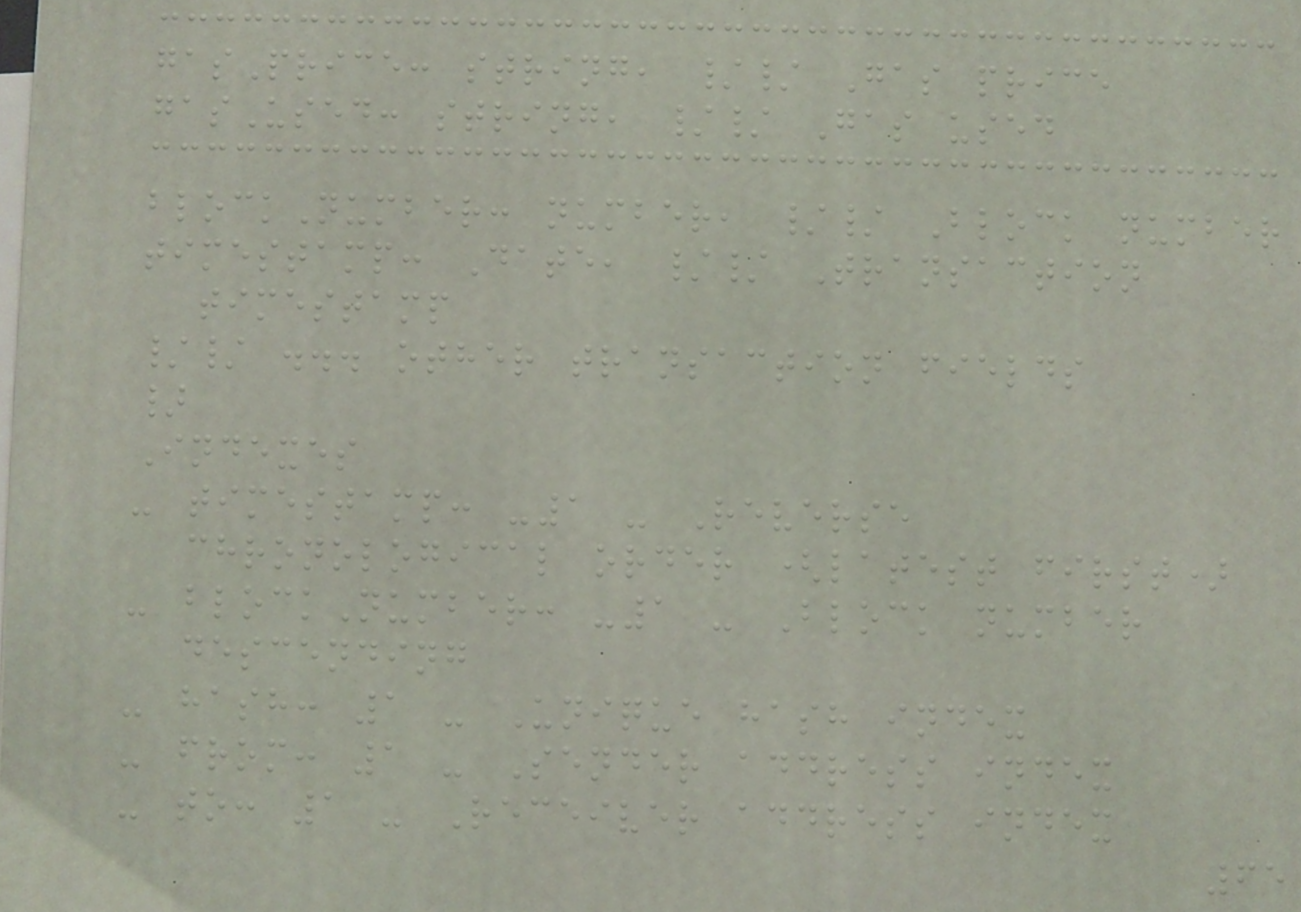gasPrice: string, // Gas price
gasUsed: string, // Gas used
blockNumber: number, // Block number
timestamp: Date, // Transaction
timestamp
// ... other transaction fields
}
Indexes
- timestamp: -1 - Reverse
chronological order (latest first)
- blockNumber: -1 - Block number
descending
- hash: 1 - Unique hash index
- from: 1 - Sender address index
- to: 1 - Receiver address index
65
